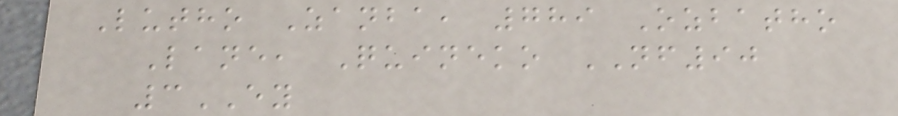Lutho Zanba, 789 Ozbatho
Lane, Quineko NF90
3EY
